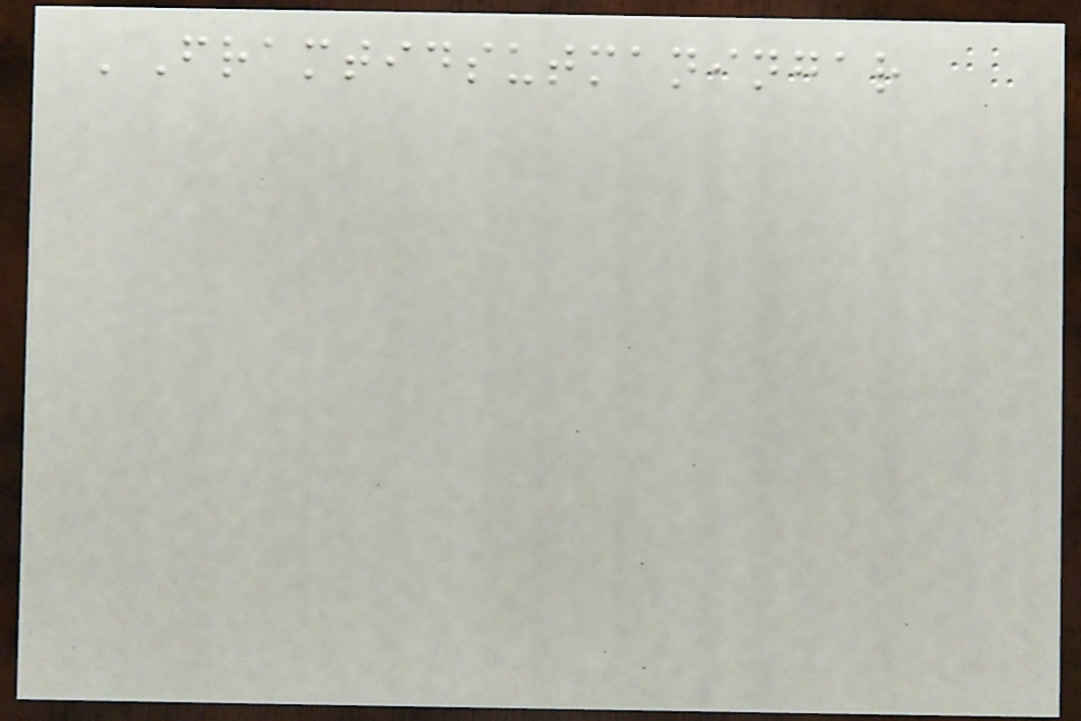'Framtidsutmaningar
